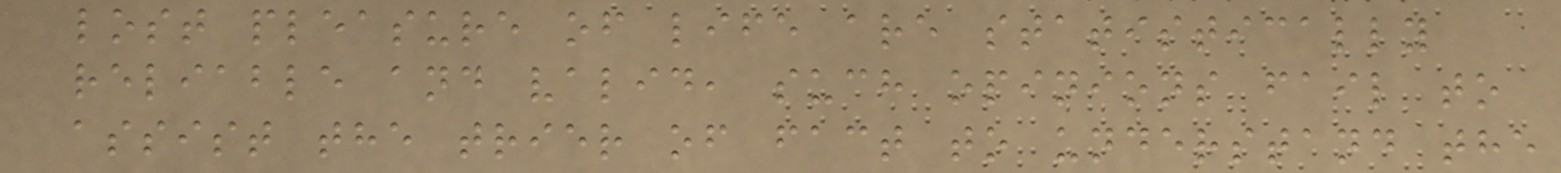lost pleasure of life are statistically
reliable and valid, such opinions fail to
assist the trier of fact to understand the
